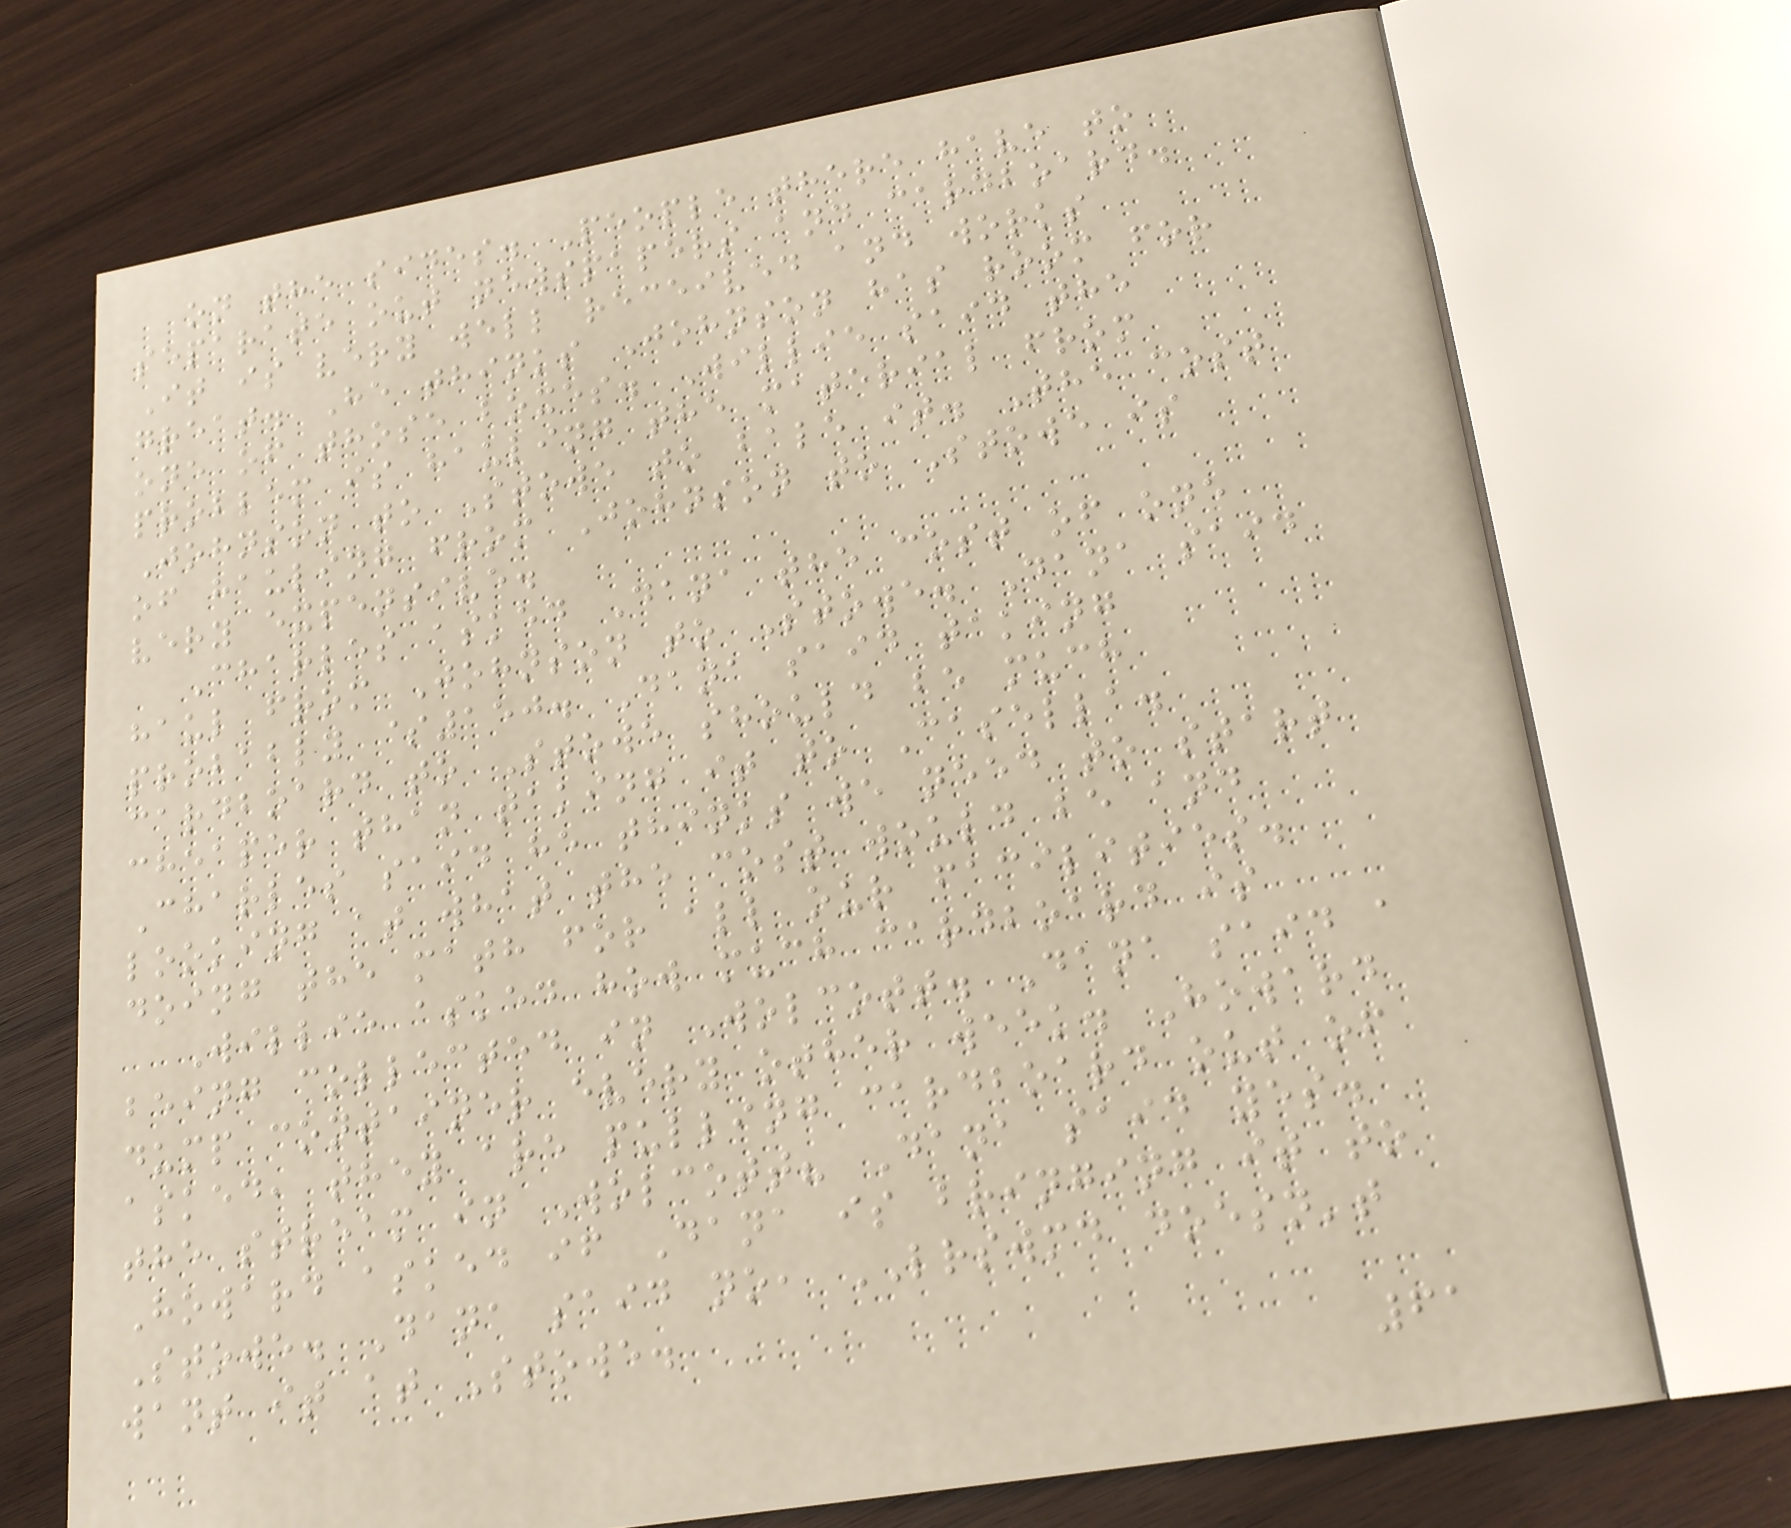on the sides. People there have to
separate out newspapers and cardboard.
It is very well received and works
great. He thinks Johnson has room for
one of those boxes. Willie said the
problem is hauling the material from
Johnson to Stowe to bale it. The cost
of hauling from Johnson to Stowe is
very expensive.
Charles asked Dana the cost of one
haul from Johnson to Stowe. Dana said
probably $150. Dana said taking
cardboard to Stowe should be much
cheaper than taking it to Casella.
Charles said he thinks we need to start
looking at what the cost would be and
doing the math for all our facilities.
Willie asked how much cardboard is
being collected in Wolcott. Dana said a
dump container every other week. Howard
asked, they are pulling cardboard out of
the stream in Wolcott? Dana said yes.
Howard asked if Dana is bringing it to
Stowe. Dana said no, LRSWMD doesn't
want it at Stowe.
61
